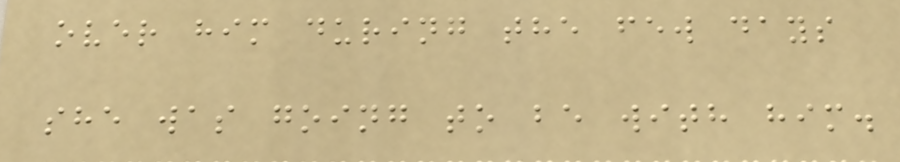over him during the few days
she was going to be with him.
